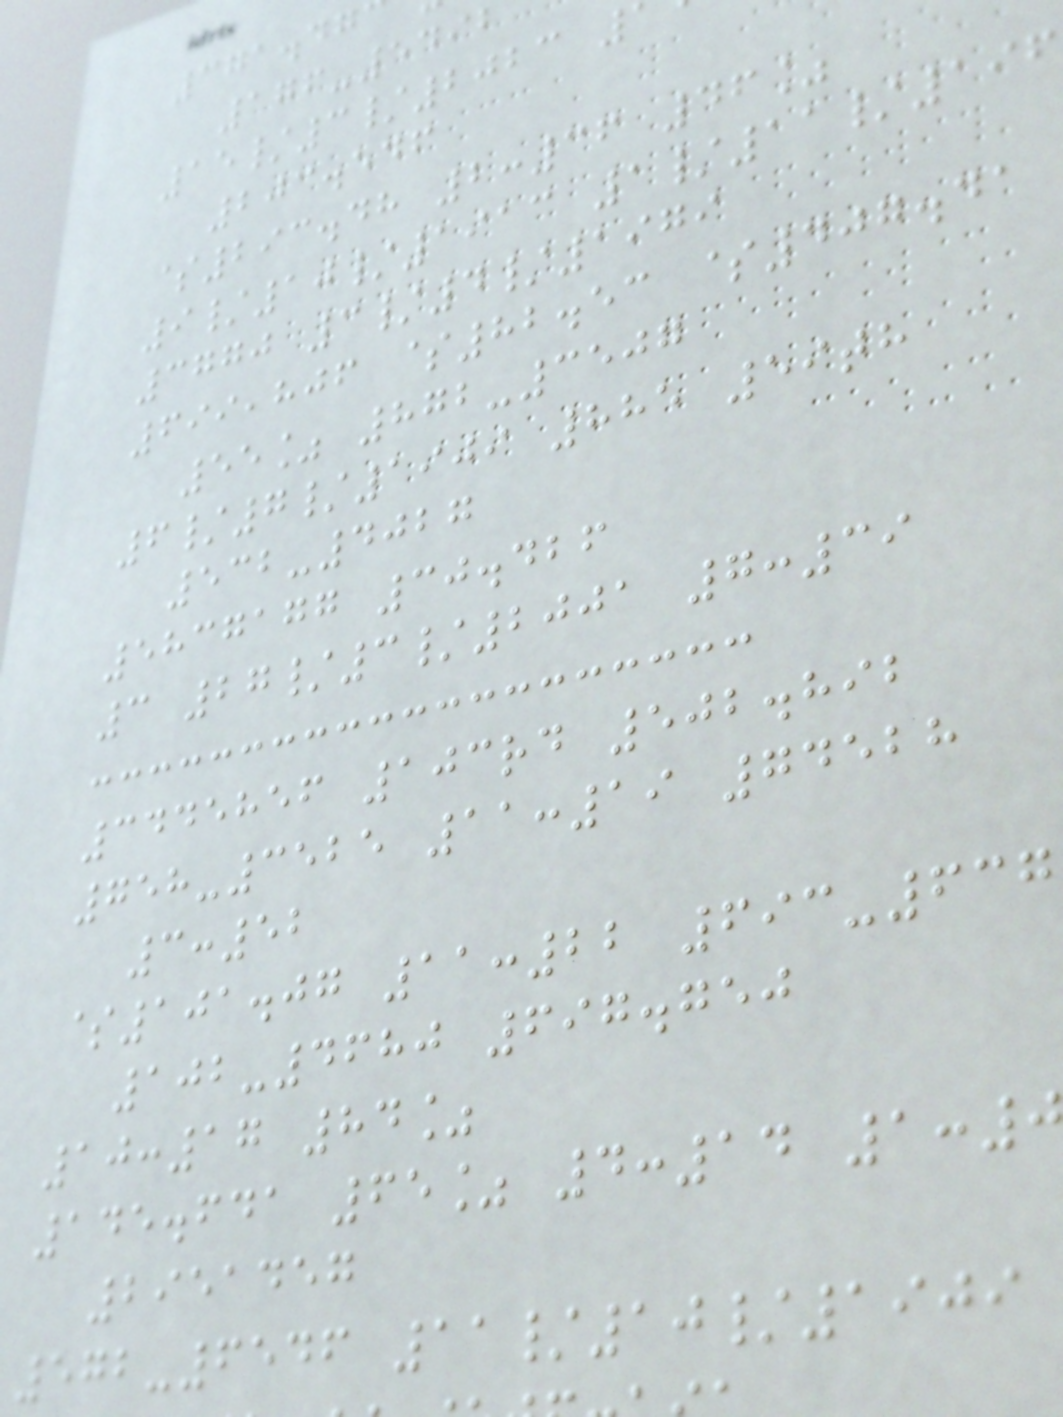176-5492
15/3/2023
203.546
$293.48 2:36 46%
9/10/1913 1/11/196
3770 3/4/1979
699,806 $82.53 $407.41
55% 872-3507
6/7/1909 885 59th
532-4027
5837177 30.426
3 27/3/2001 7:39
3445856 103rd 502.892
758-3525 11:19 74528
3:52
$101.07 11:22 693-637
102-4680 697.750
10:17 84%
145.641 65% 4:14 1:0
2951457
572-6546 11/10/1909
